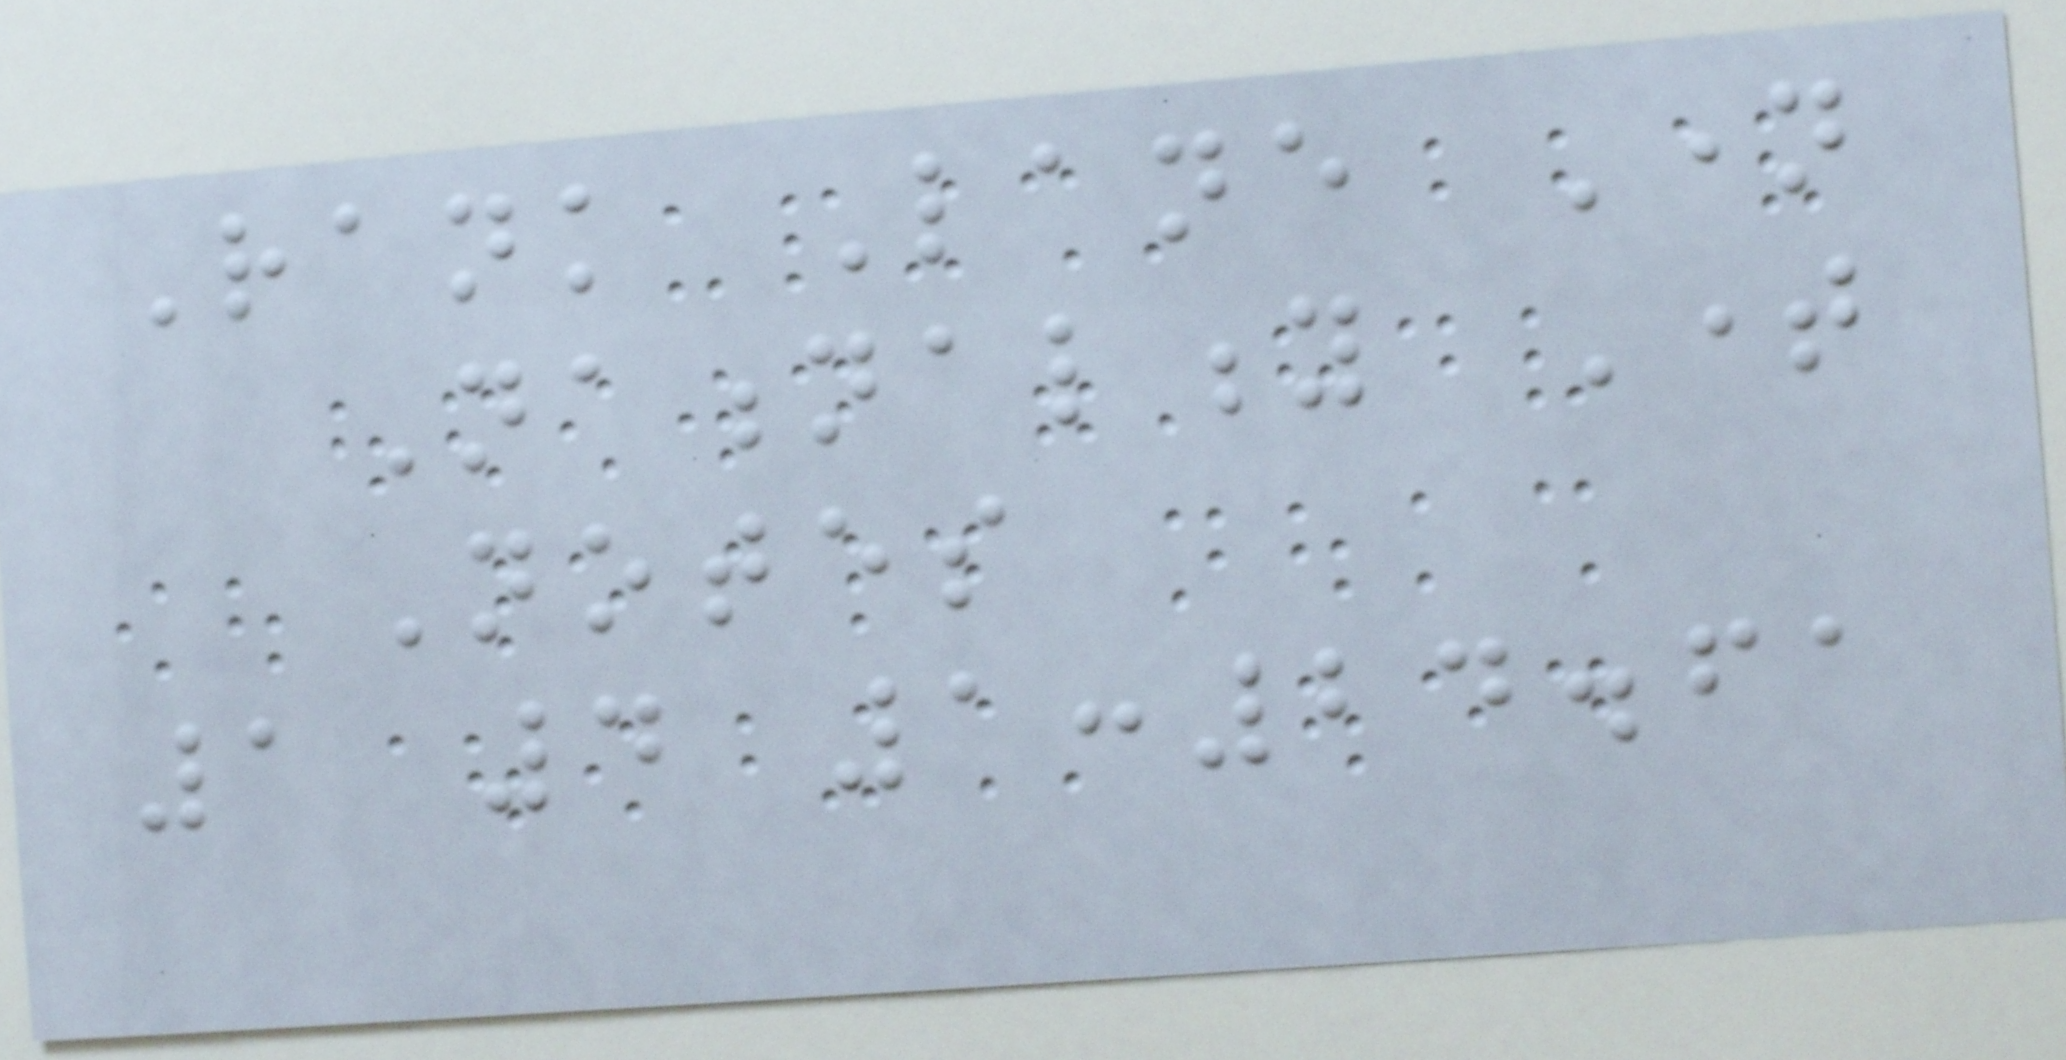Rank Lane Name
Nationality Time
Notes
1 4 1:24.61
